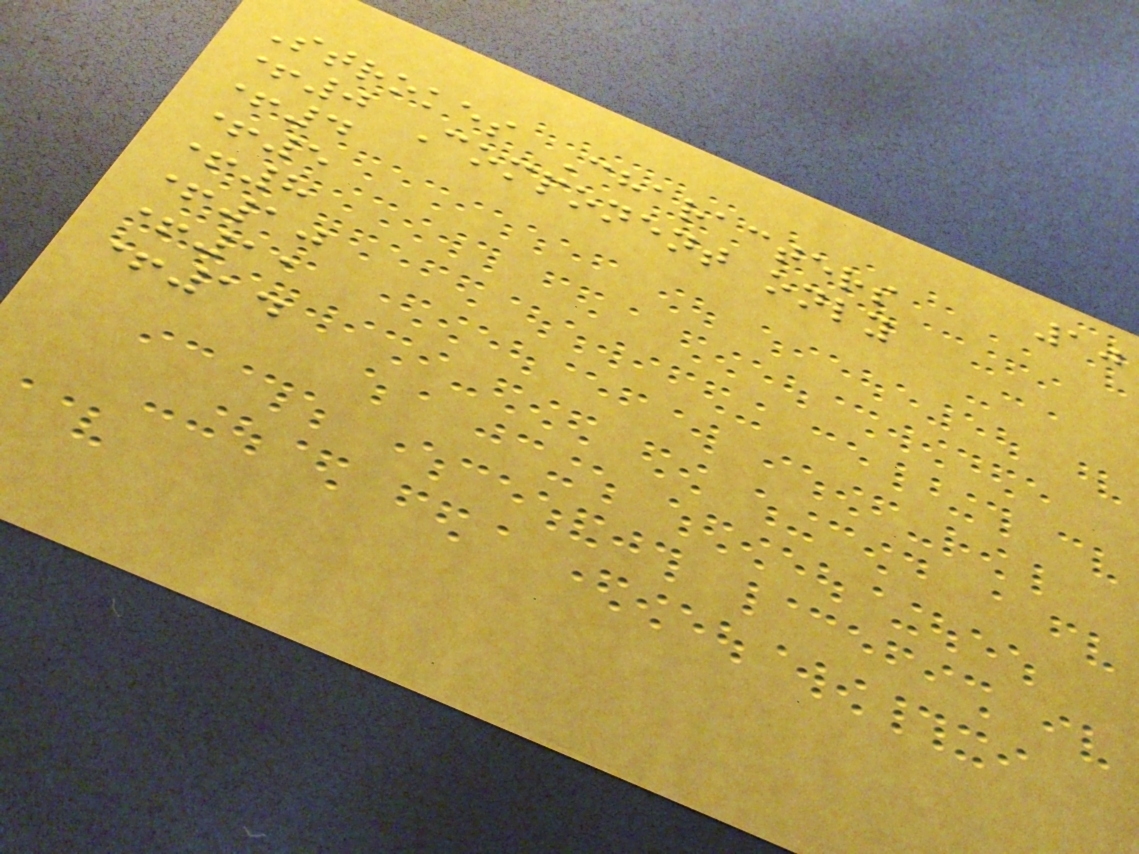10
Strokes Characters
+0 Component only
+4
+5
+8
+10
+11
+14
